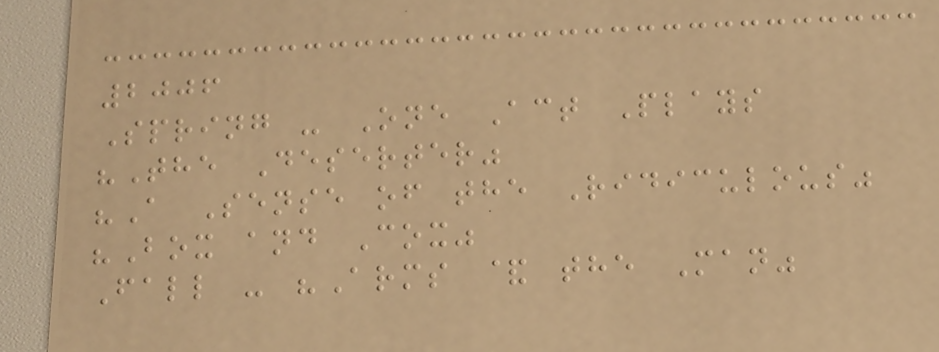2006
Spring - One Act Plays
"The Deserter"
"A Sense of the Ridiculous"
"Box and Cox"
Fall - "Arms & the Man"
